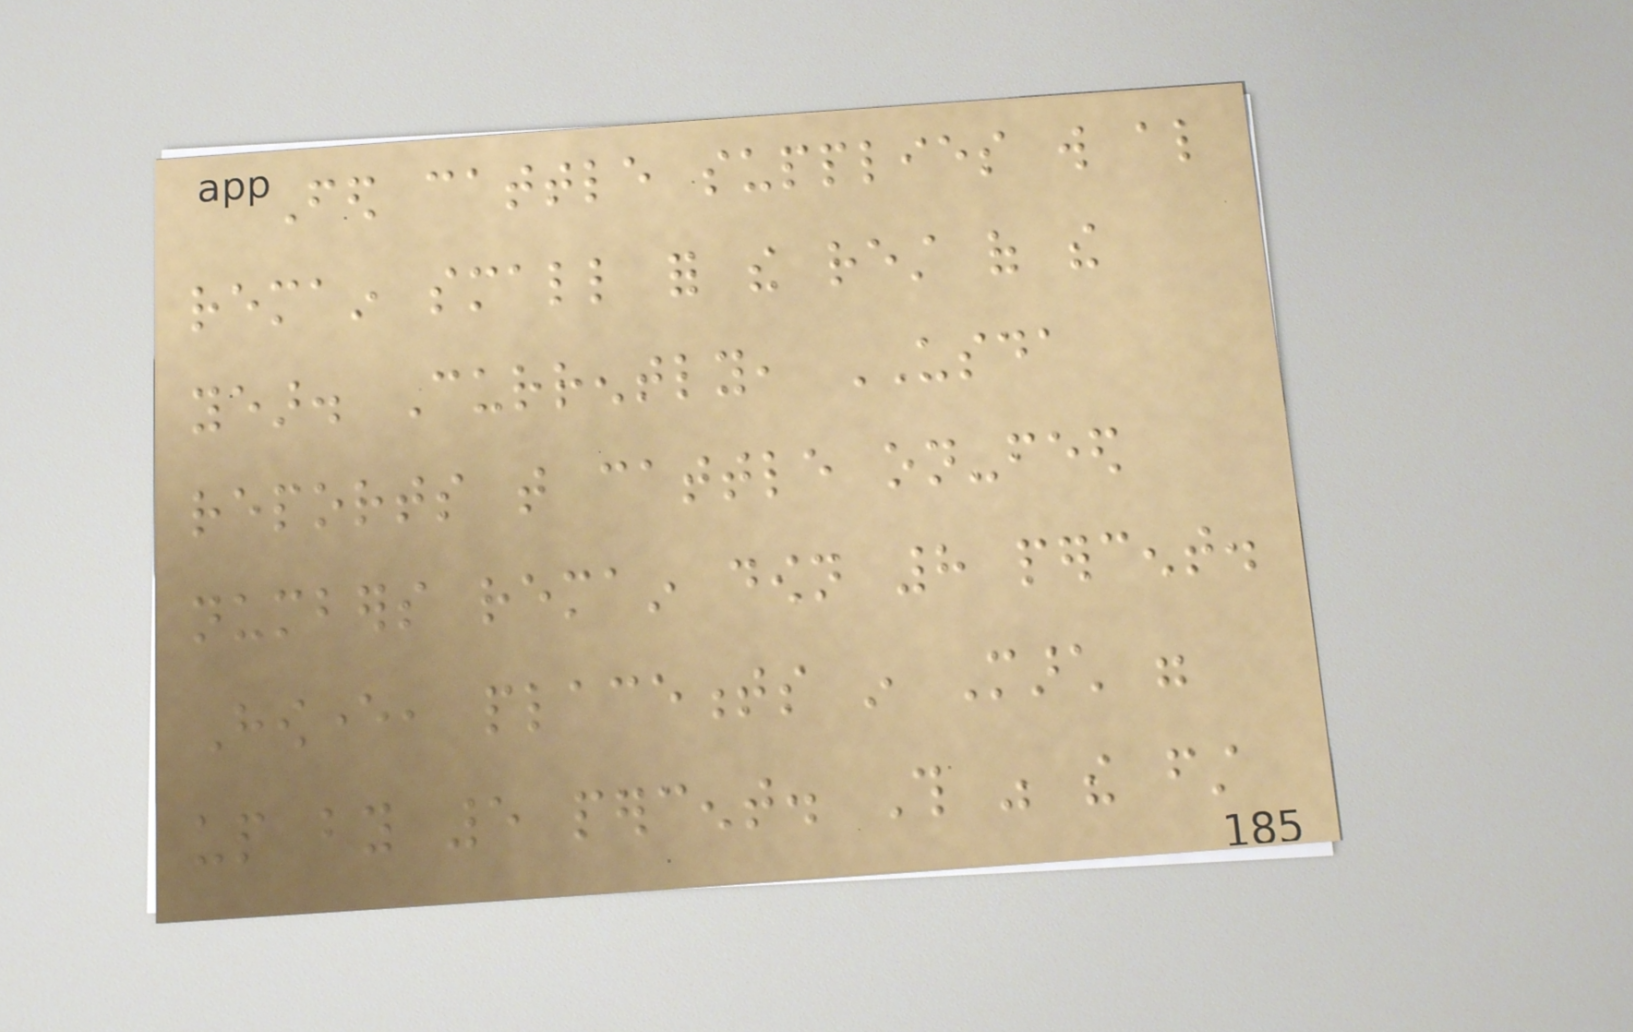Fed cattle supplies will also
remain small for the rest of the
year. Currently, USDA
reports that cattle on-feed
numbers remain down 8 percent.
However, placements in March were
up by 5 percent. This was the first
